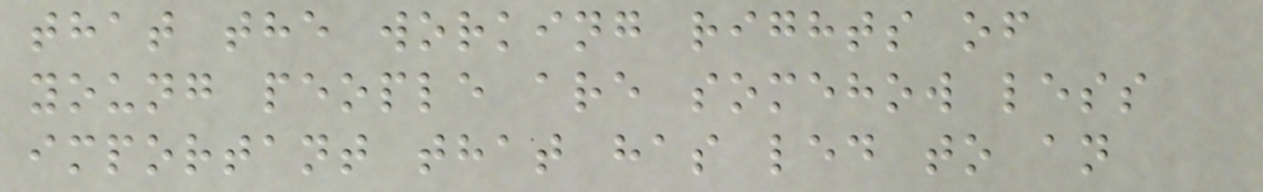that the working rights of
young people are somehow less
important that has led to an
